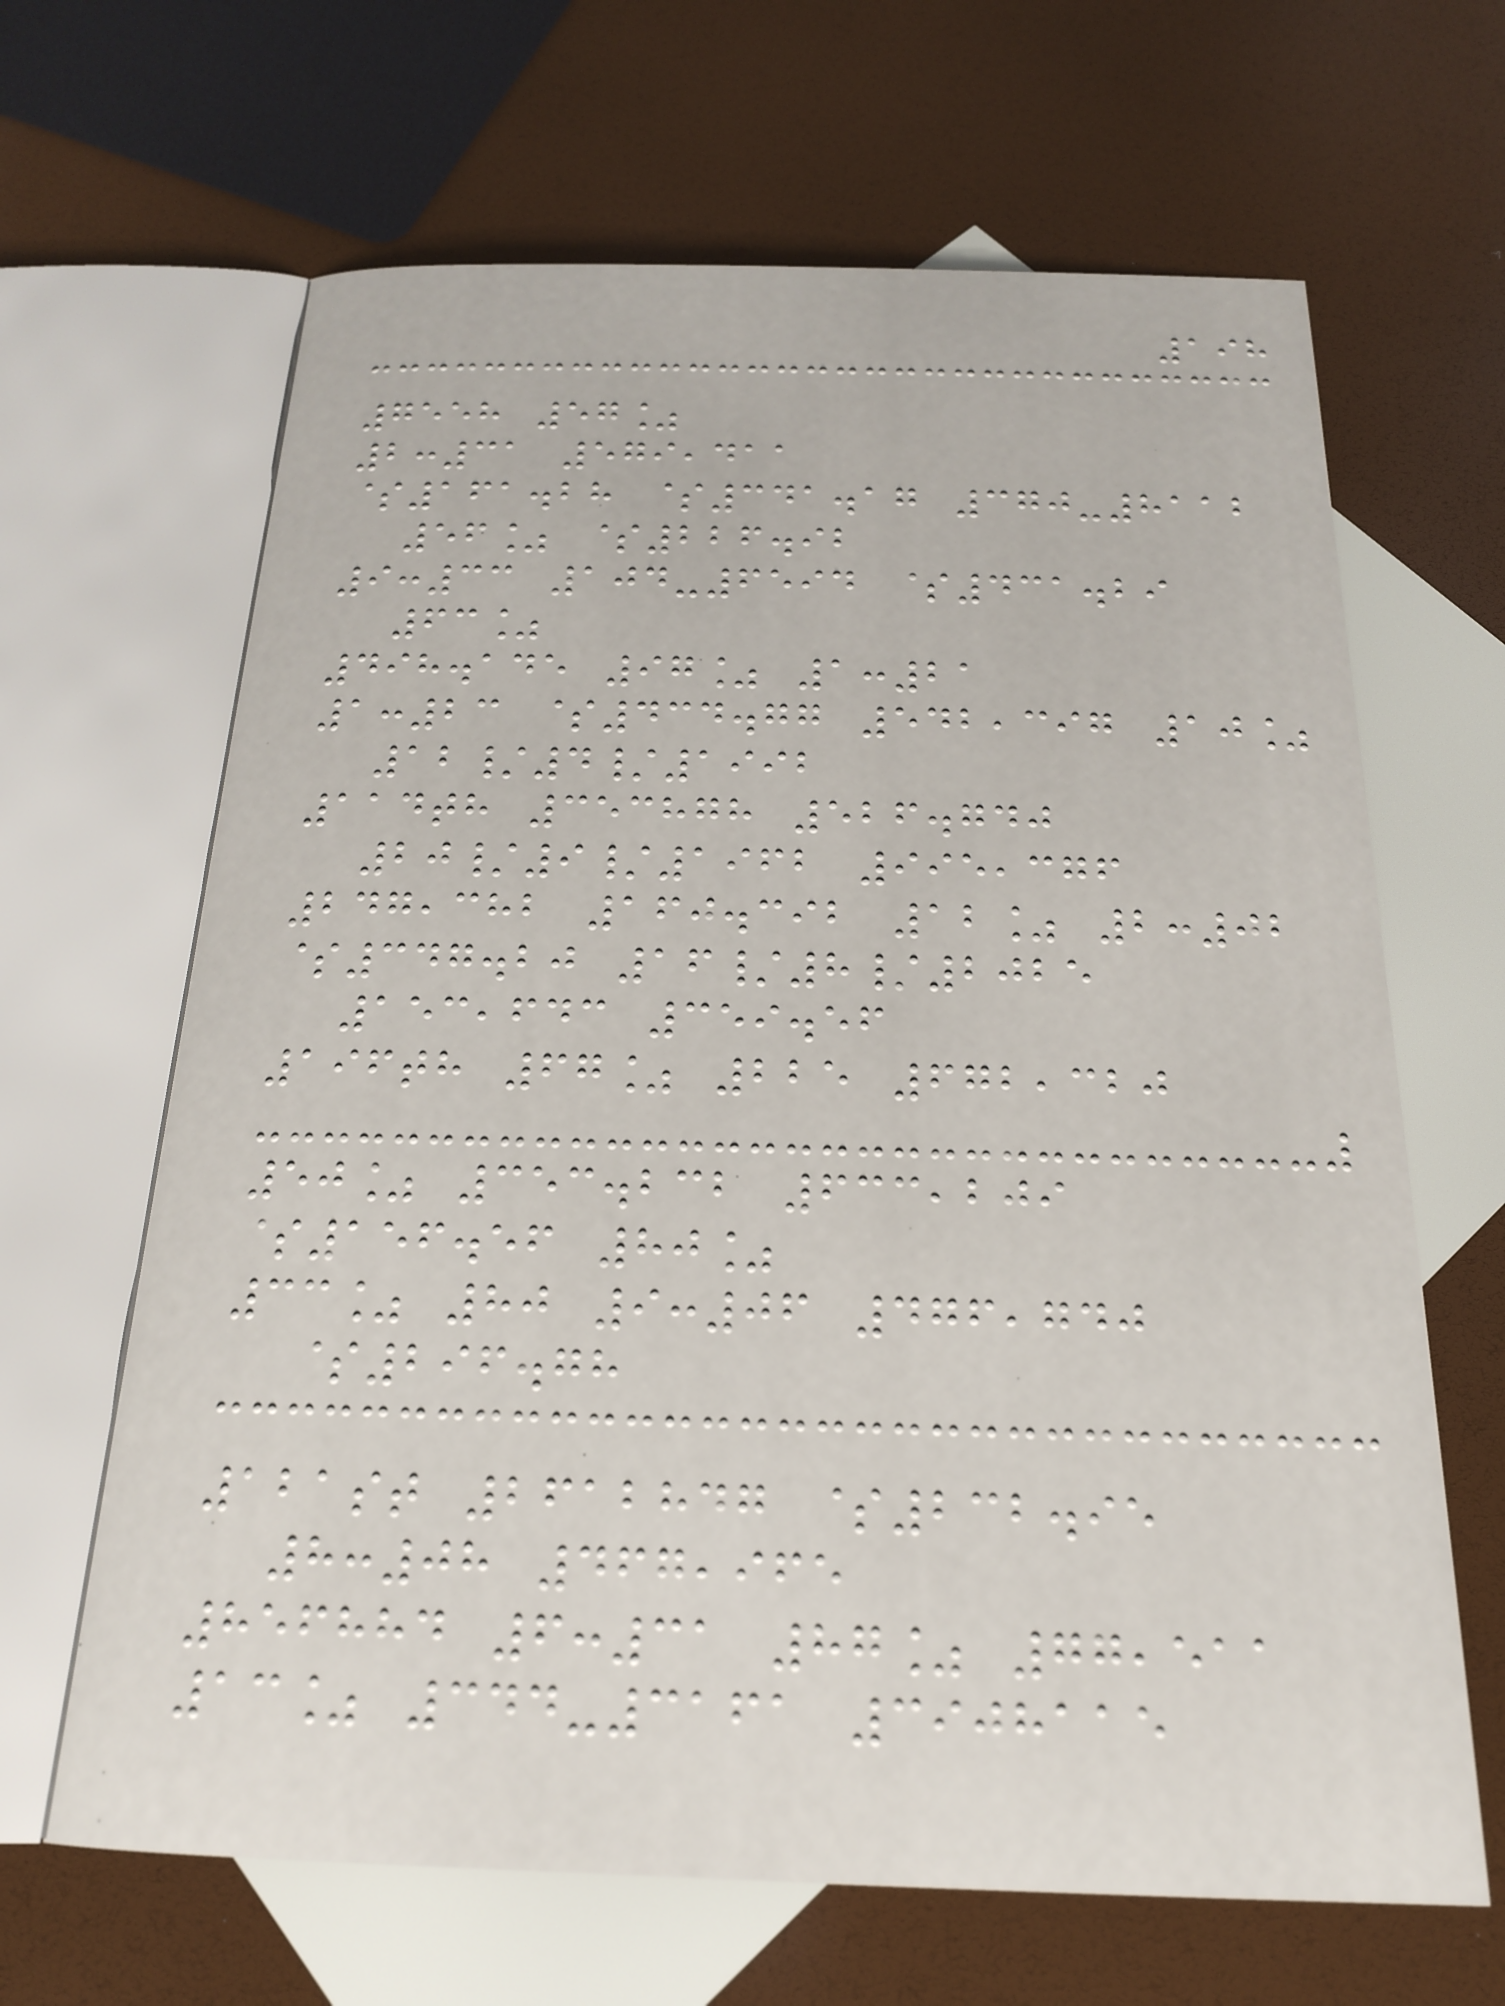198
7558 57%
2:31 579,411
$161.28 $341.17 370-8112
56% $226.92
9:33 104-6594 $431.29
63%
498.145 97% 1:21
1:23 $434.77 542,397 10%
12/4/1992
114th 353878 526.740
20/9/1962 995,376
247,382 160.392 12% 2:02
$347.20 16/8/2025
153,643 359.56
196th 67% 225 672,320
50% 353.232 633,209
$156.56 80%
33% 80 9:06 476,740
$296.78
121st 2612847 $232.95
8:08 467,965
856884 6:31 87% 77,511
13% 344-3161 3908115
